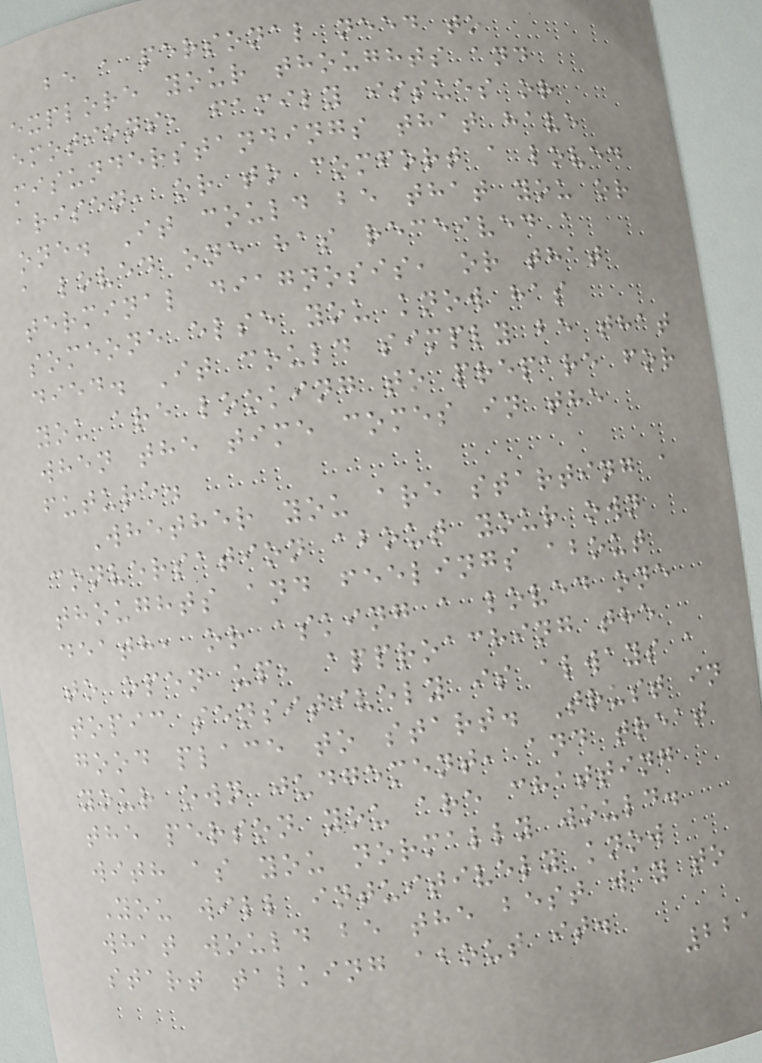be a personal need to
explore your thoughts and
emotions, family issues or
misunderstandings that have
arisen, or to comfort a loved
one. It could be that you or
a loved one has received a
terminal diagnosis, or that
someone else you know has
died. It could simply be that
you are looking to prepare for
when the time comes in the
future.
Whether you are starting a
conversation about your own
thoughts and feelings about
death, or asking a loved one
to open up, approaching the
topic sensitively is always a
good place to start. Trust in
your own judgement, and treat
the person you are chatting
with as you normally would.
You will intuitively know
what would be the best way to
start talking about it.
221
